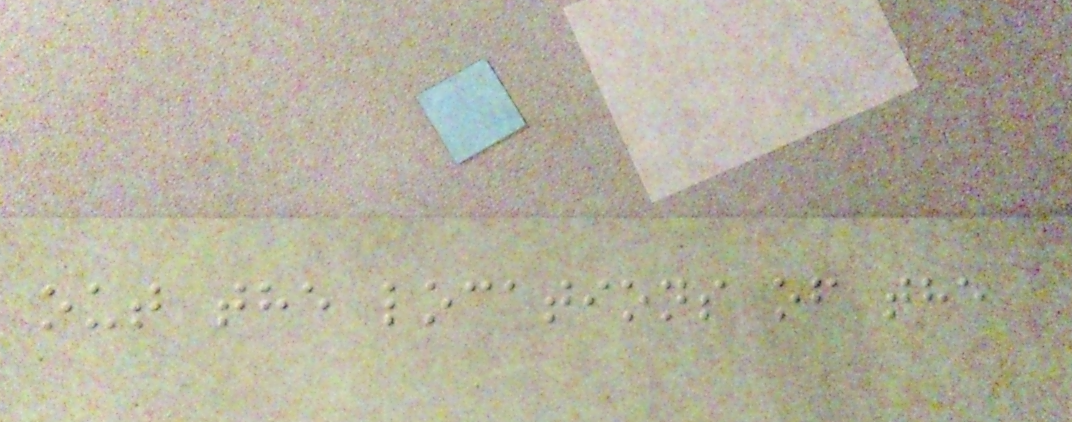out the locations of the
